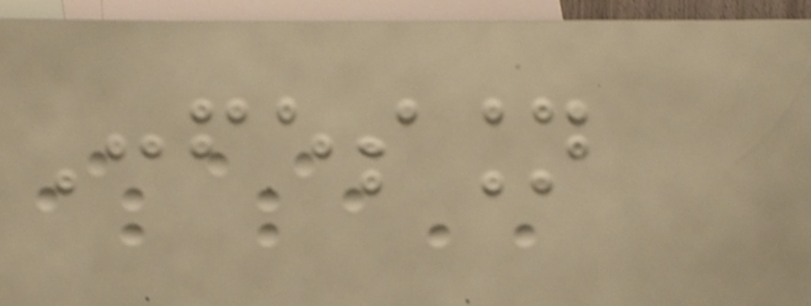Confession
